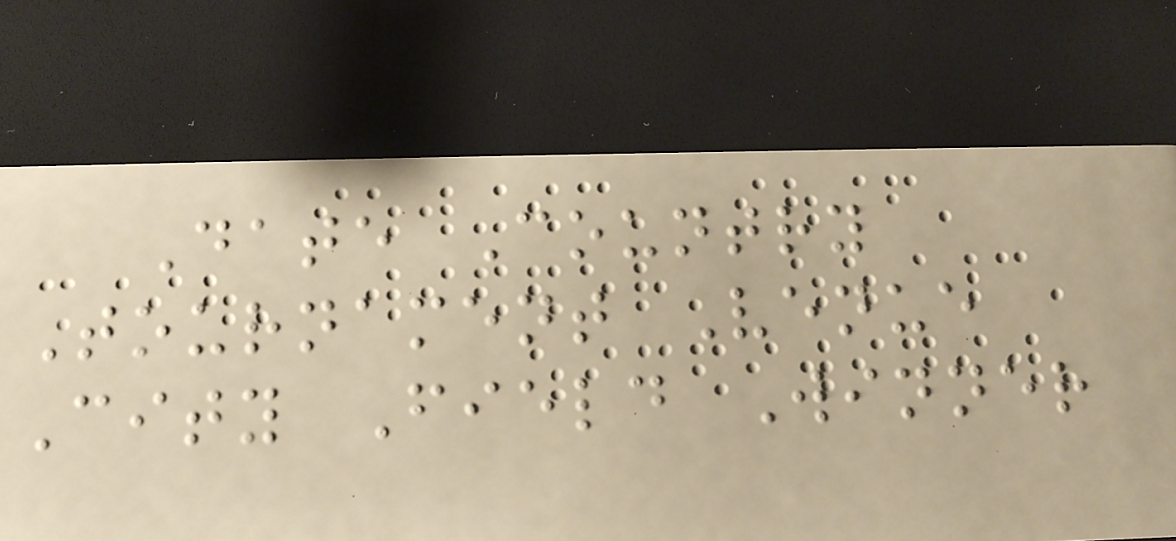Date Country
Tournament Venue
City Field Winner
